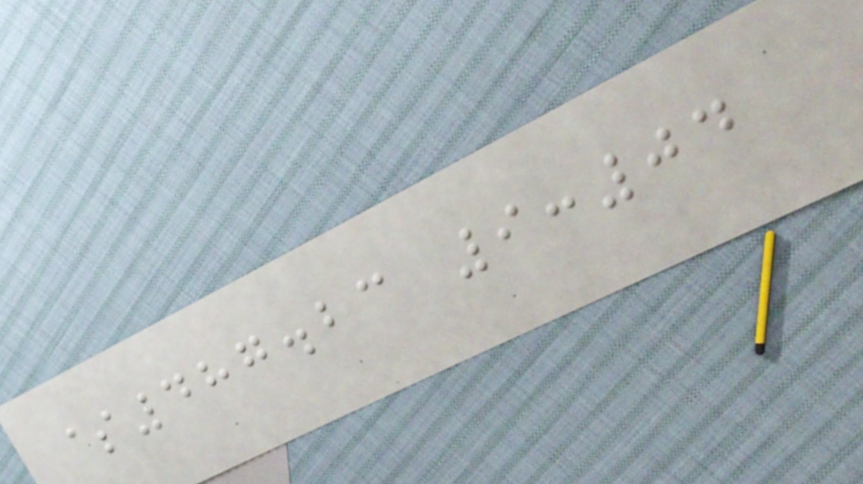$487.23 9:04
